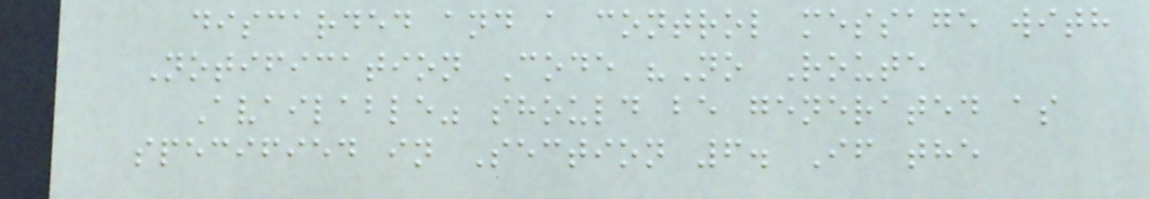discarded and a control message with
Notification Code "No Route
Available" should be generated as
specified in Section 6. If the
